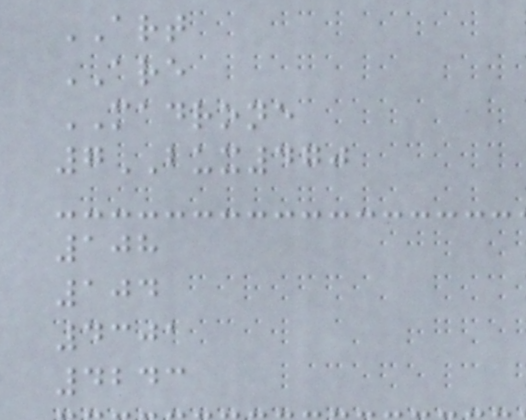ART
ARE
MADRONE
7BUX470
108
104
4301
4243
